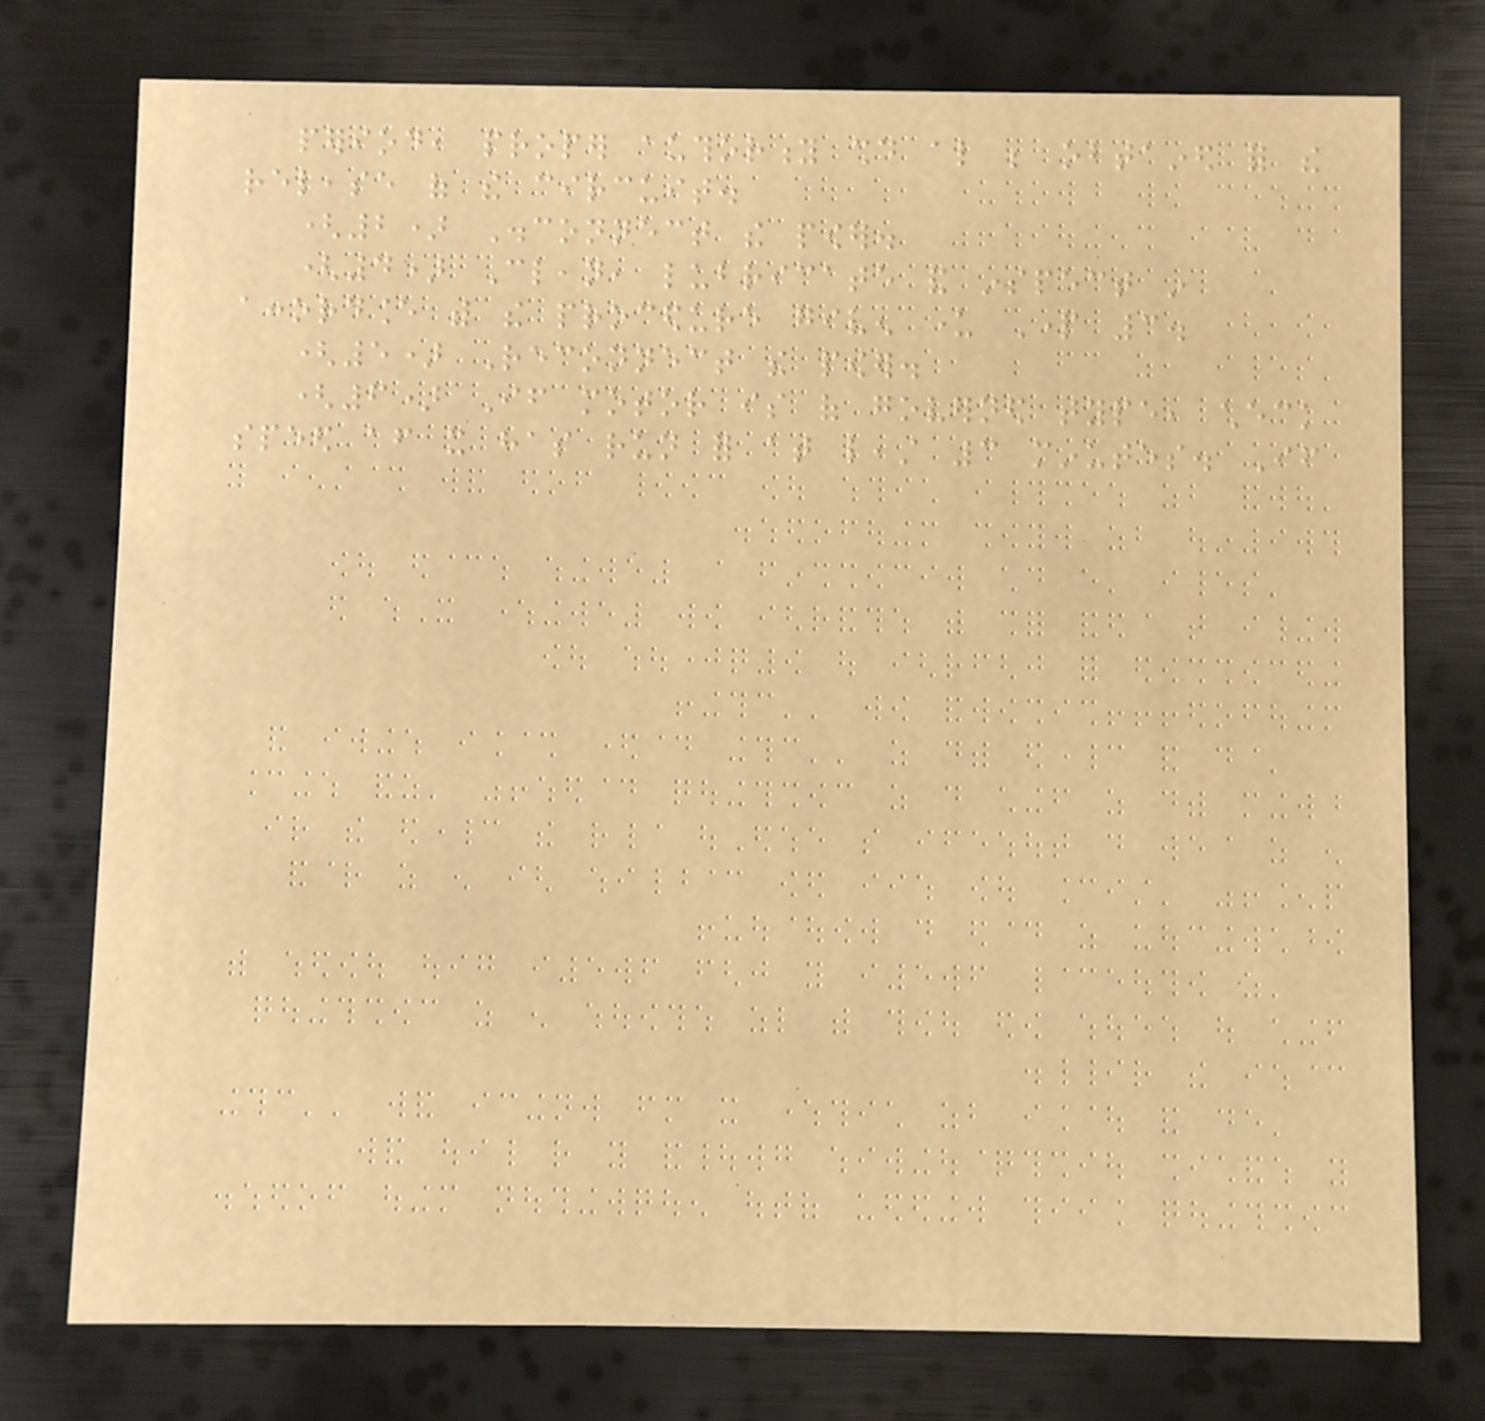period, proper authority should also be obtained for the
release of the circuit.
(2) Disconnect the power.
(4) Clean, lubricate and inspect in
accordance with the procedure given under Part 3.
(5) Reconnect the power.
(6) If motor is of governed type, check
speed after it has run for at least 3 minutes. If
